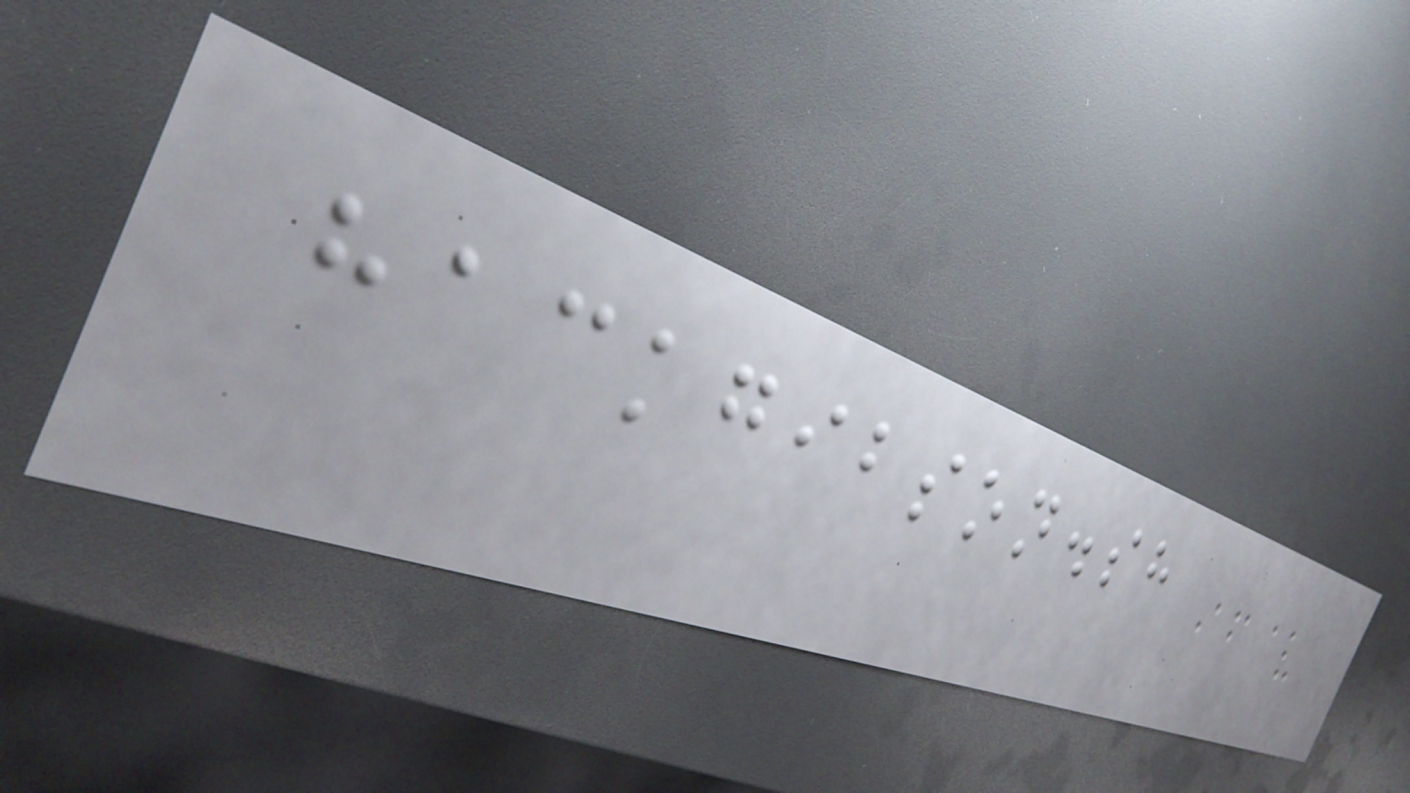hackgibson.sh
